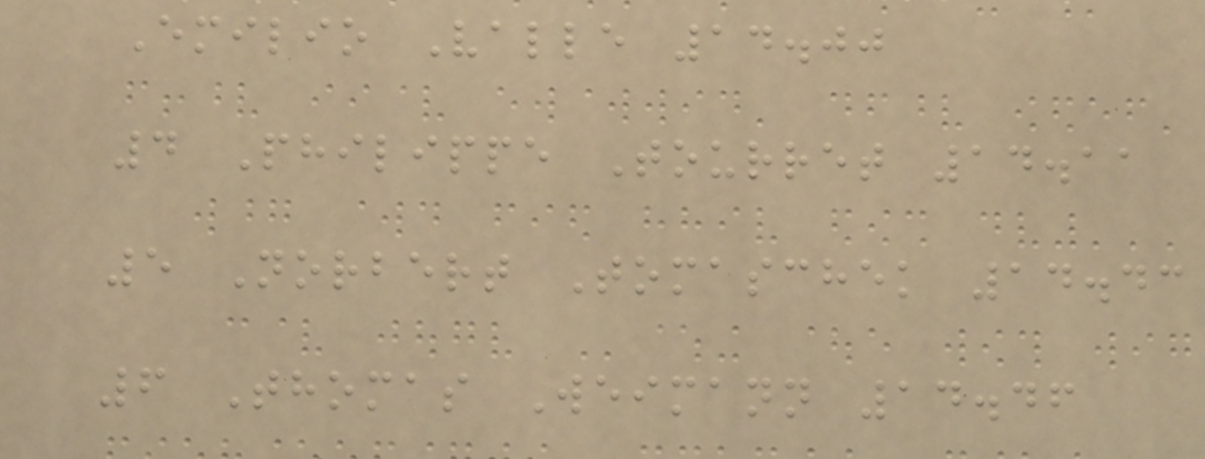Emilio Valle 14.00
4 Philippe Tourret 14.11
5 Norbert Tomaschek 14.43
6 Thomas Weimann 14.46
